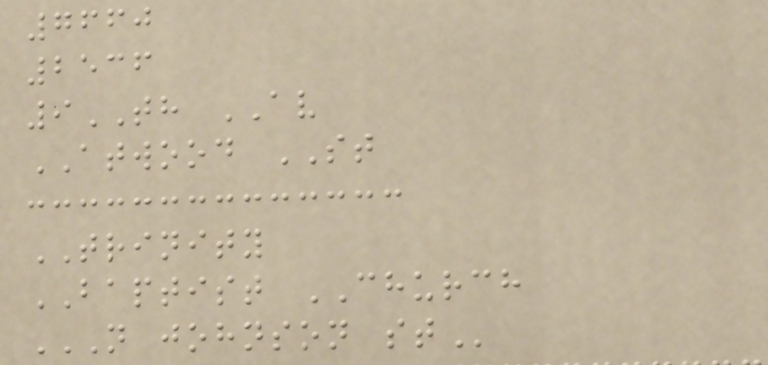7660
2536
9TH AV
ATWOOD ST
TRINITY
BAPTIST CHURCH
N JOHNSON ST
